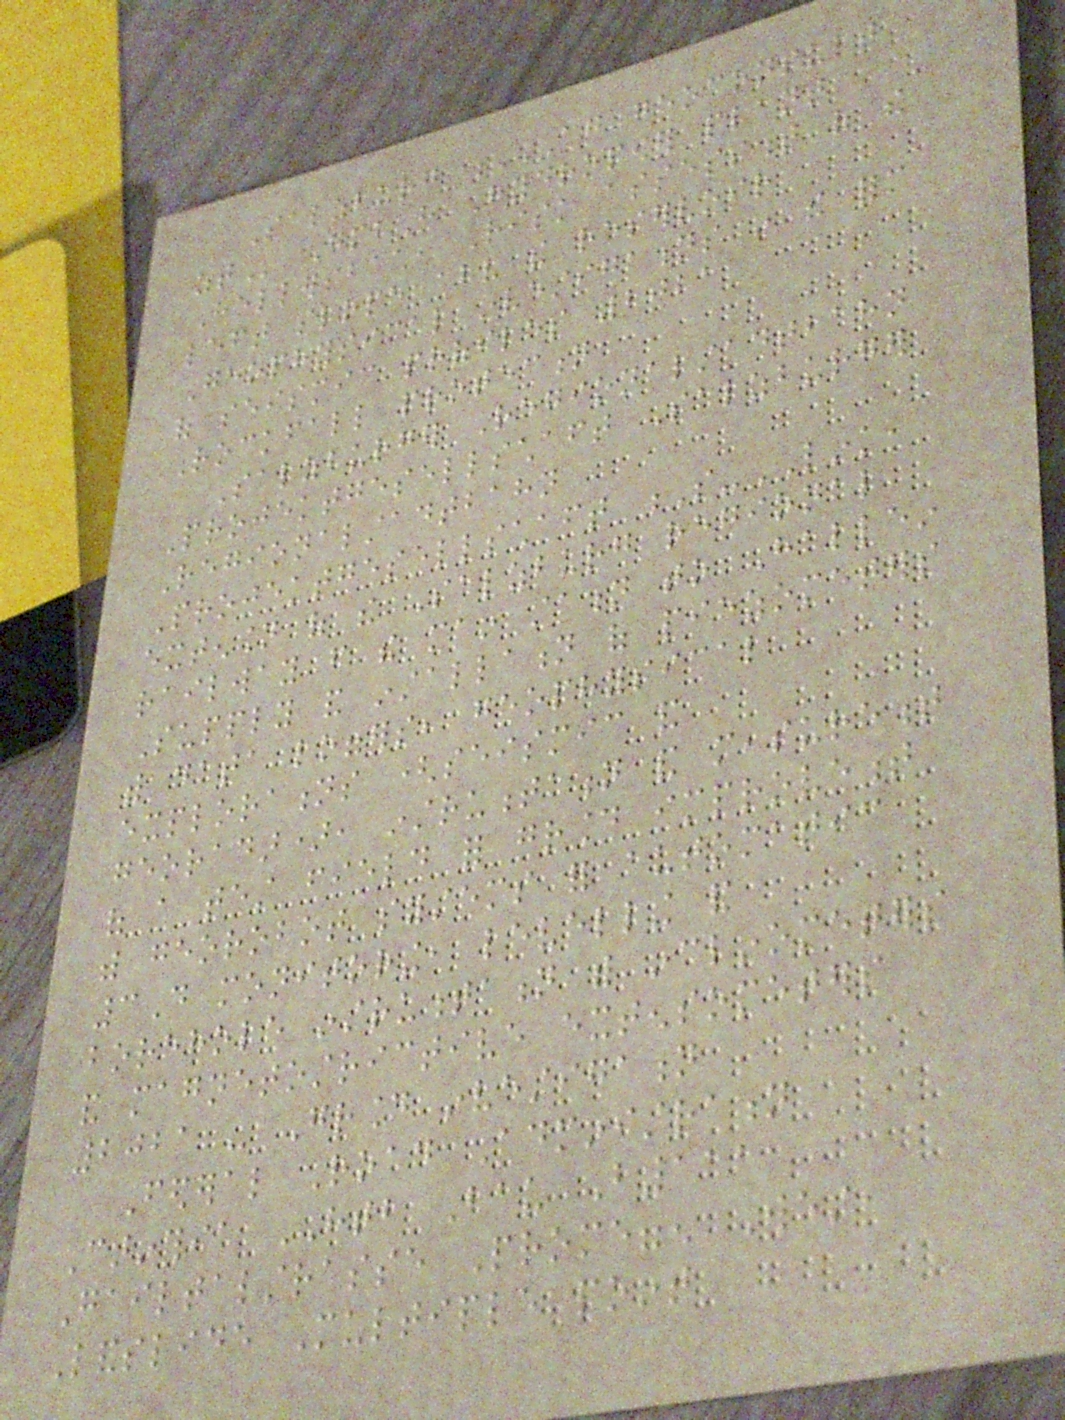Salzburg AG GEOCONSULT
ZT GmbH Hydropower plant
Hollersbach, Risk assessment of the
left slope above the reservoir
Geophysical investigations in the form
of seismic profiles 2021
Rockfall protection
Salzburger Regionalstadtbahn
Projektgesellschaft Salzburger
Regionalstadtbahn
Projektgesellschaft S-LINK,
extension of the Salzburg regional
railway from the main station to Hallein
Supply and installation of piezometers
with data loggers, geophysical
explorations (seismic and
georadar), instrumentation and measurement
of a test field for ground improvement
with georobot systems for automatic
3D monitoring, levelling and
borehole instrumentation with inclinometers
and magnetostrictive extensometers
2021 - Ground investigation
Federal Road Administration
Carinthia HTB Bau B111
Gailtalstrasse Promeggen West,
Landslide Multiple point
